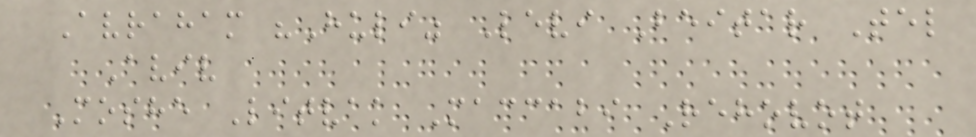Avraham "Huli" Levi Beitar Tel
Aviv
Moshe Litvak Maccabi Rehovot
